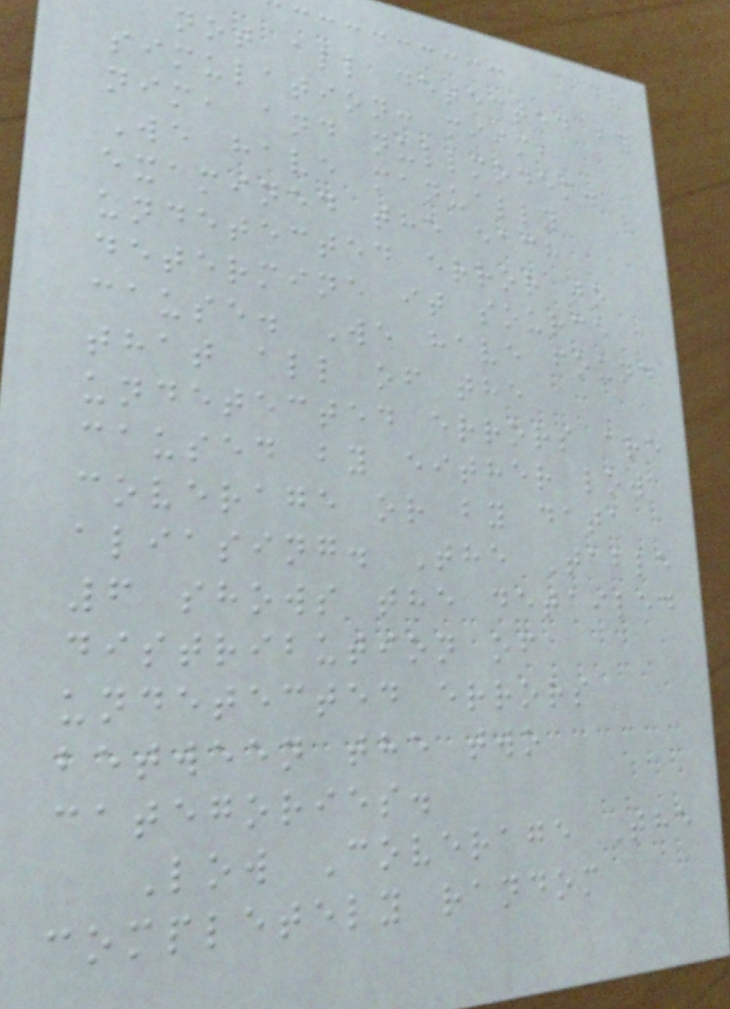not all detected by
simulation: miim,
nim, and nullmodem.
We have manually
examined the each
undetected error to
determine it source
cause. We have found
that all of the
undetected errors are
caused by either low
coverage or by data
aliasing. The Table
6 shows the detailed
distribution of
undetected errors
between the two
categories.
Low Coverage The
completely random
